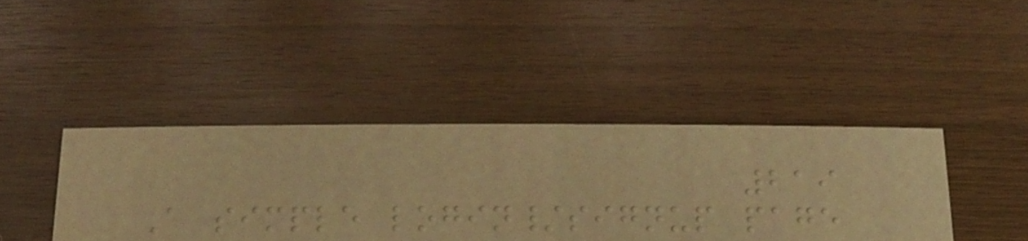219
A simple login/signup page
